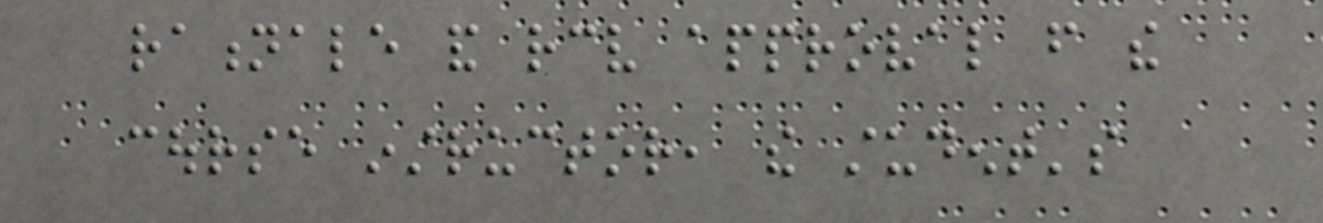rationale and receive approval from the
course instructor, the student's
